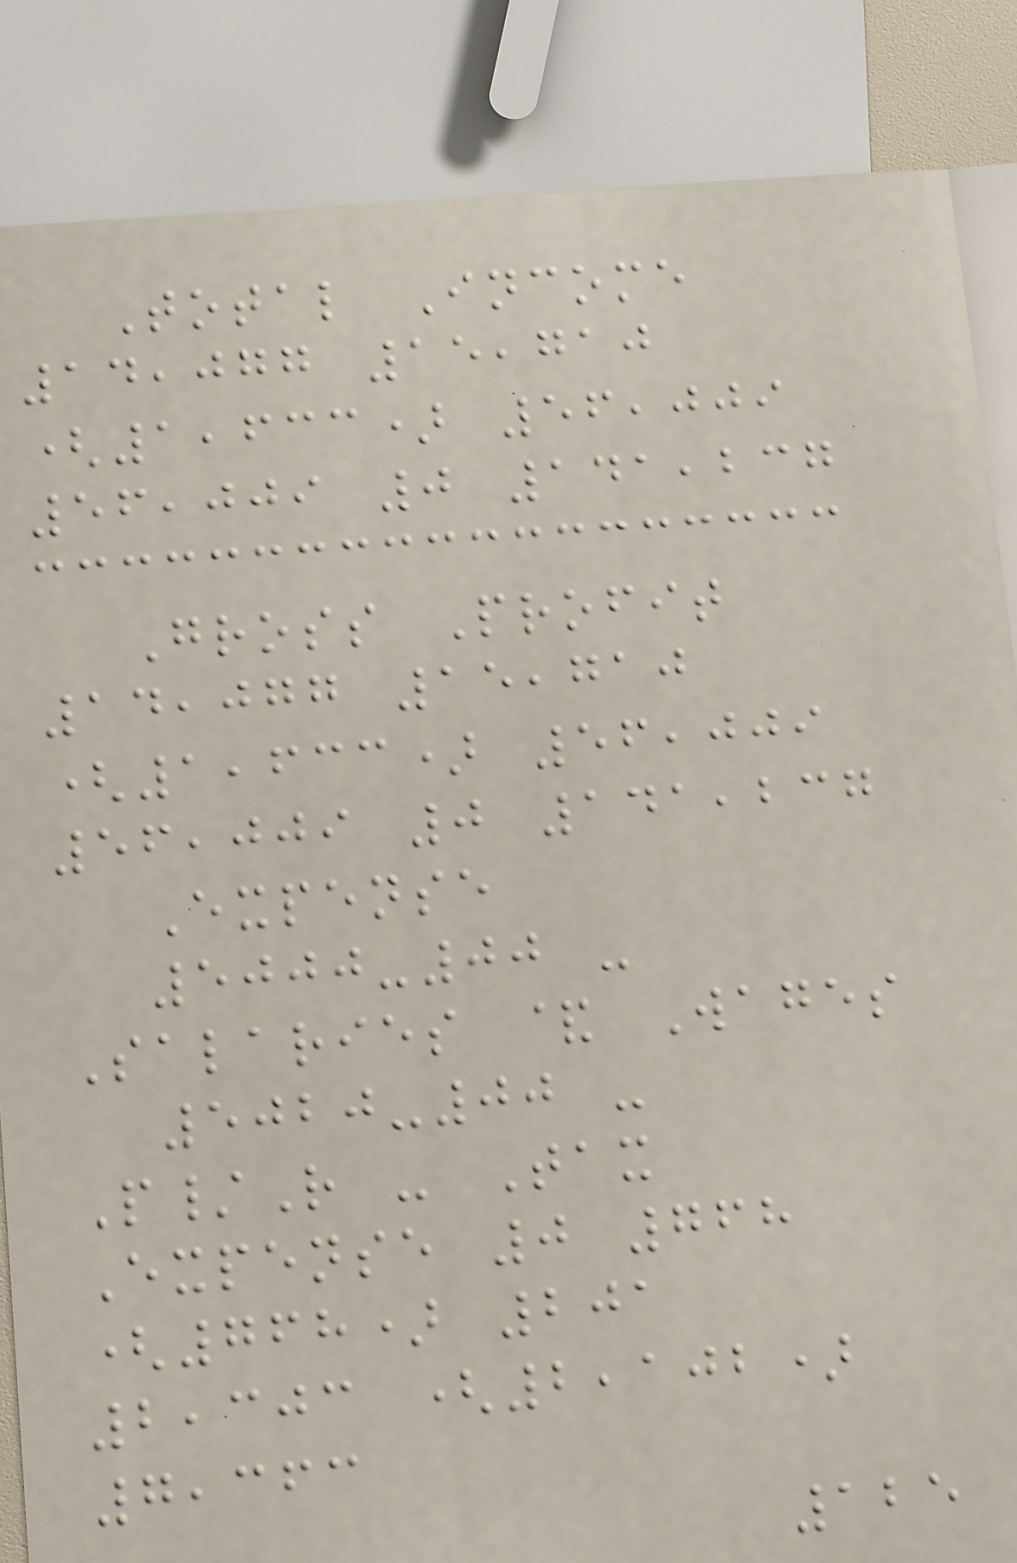Total Income
14,077 15,710
(1,633) 56,009
56,009 0 141,237
Gross Profit
14,077 15,710
(1,633) 56,009
56,009 0 141,237
Expense
5000-00 -
Salaries & Wages
5020-00 -
P/R - Tax
Expense 0 768
(768) 201
2,303 (2,102)
7,363
125
